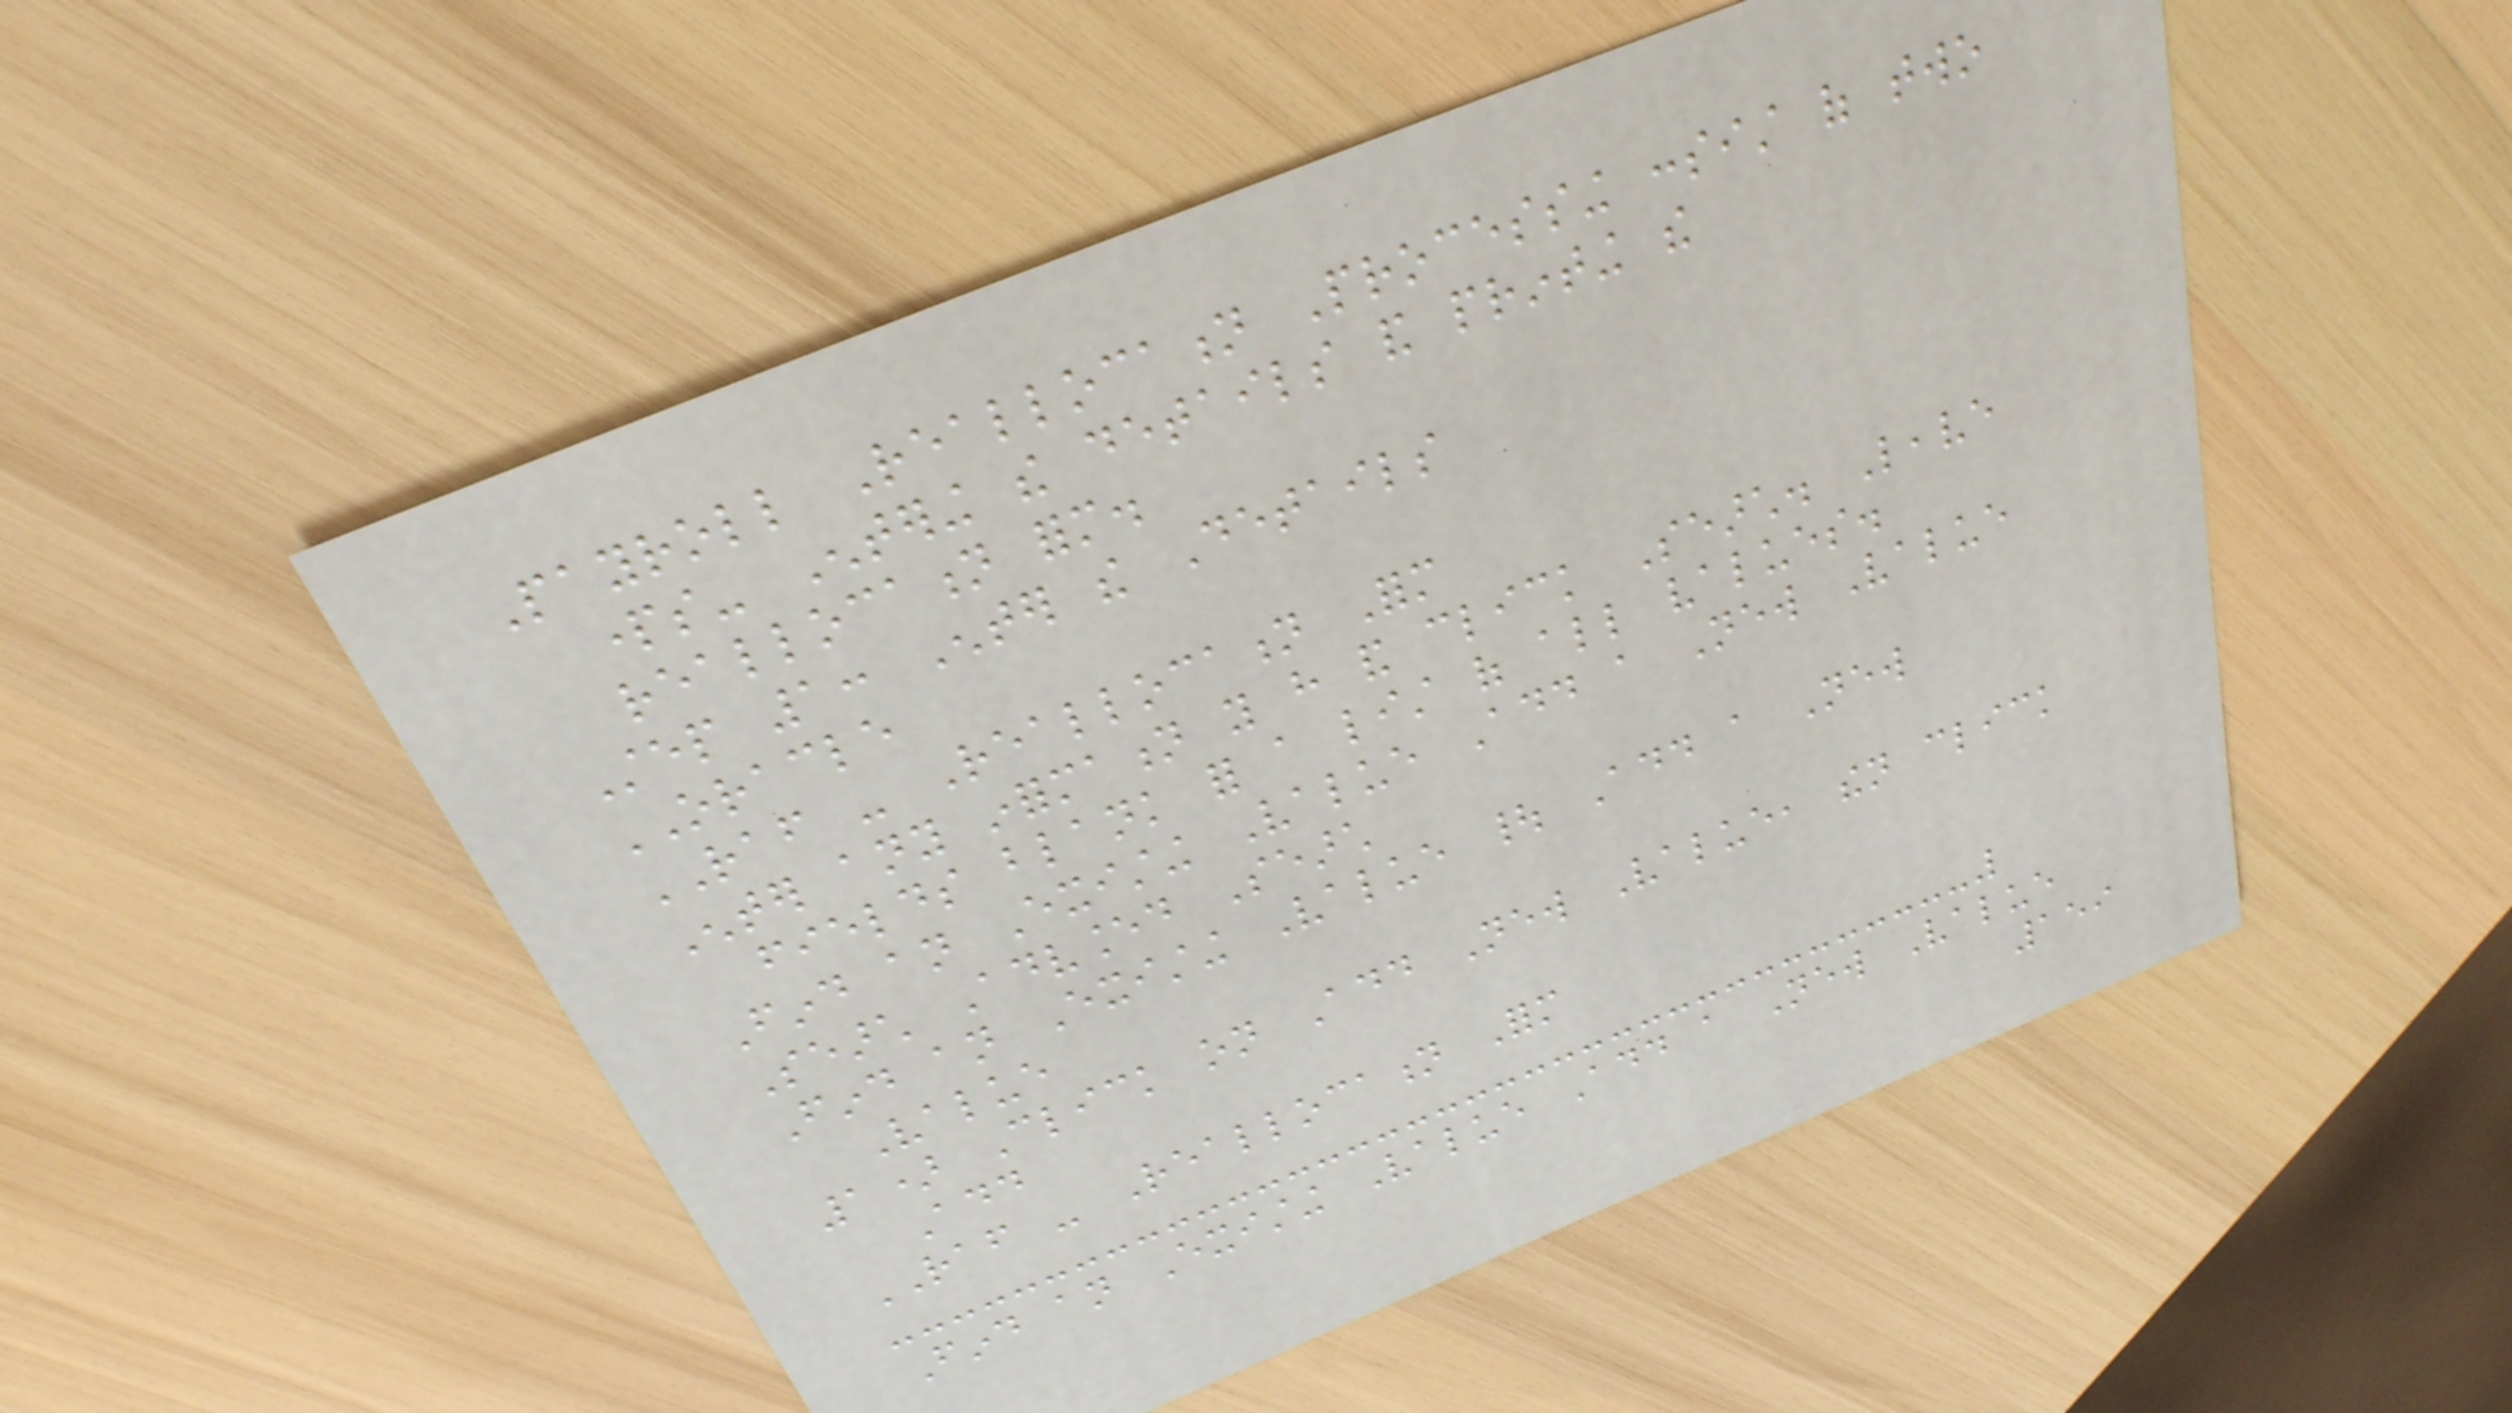Payroll Reallocation Processing consist of two
parts- Entering the details and printing the
reallocation form.
Step 1: Enter the Details
ORACLE
RAF - Reallocation Form
Enter any information you have and click Search. Leave
fields blank for a list of all values.
Find an Existing Value Add a New Value
Search Advanced Search
Find an Existing Value | Add a New
Value
1) Click on Add New Value, then click
Add
RAF - Reallocation Form
Find an Existing Value Add a New Value
159
